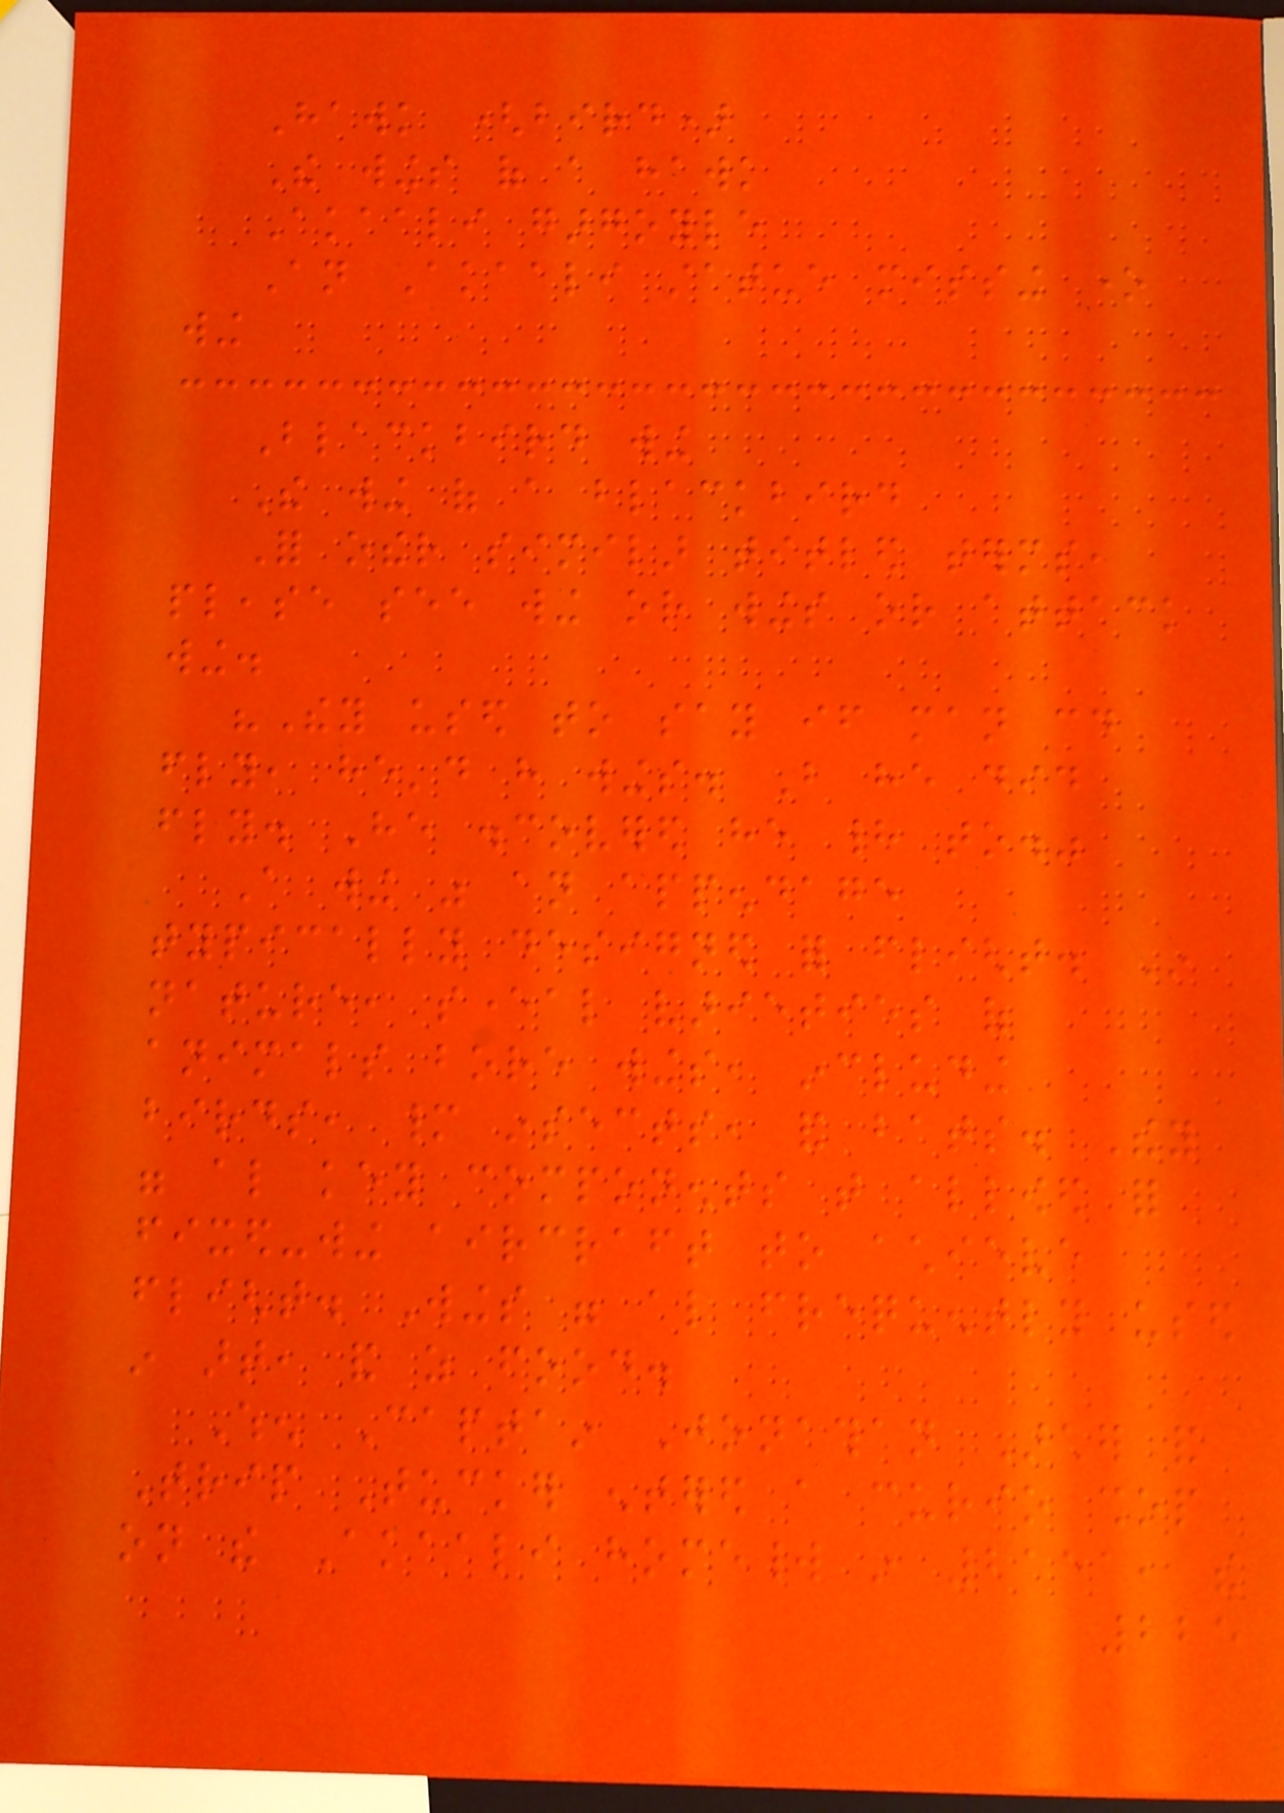Hawk (bird)
The wings of a hawk
Akaali gargoyle
An Akaali statue missing one
wing
Blackbird wing
The wing of a blackbird
For other similar titled terms,
please see wing or wings or attack
wing.
"They used to say if man could
fly, he'd have wings. But he did
fly. He discovered he had to."
A wing was an appendage
typically designed for flight. In
nature, several varieties of
animals bore wings, including
birds, many insects, and bats. They
were also key components that allowed for
fixed-wing aircraft to achieve
flight. Wings were also frequently used
in art, and as food.
When Captain Jonathan Archer and
Trip Tucker entered a curio shop
on the Akaali homeworld in 2151, the
225
